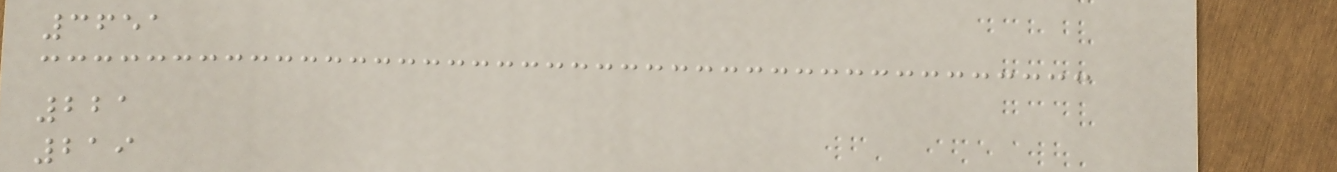3651
221
219
